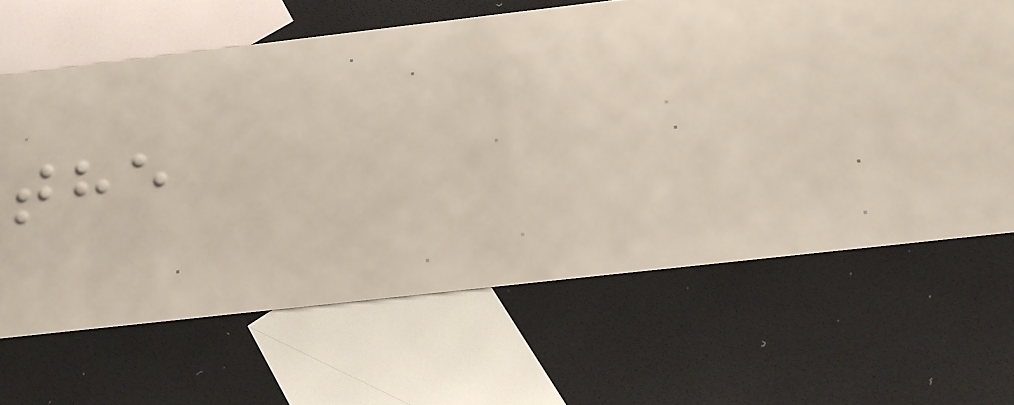the
